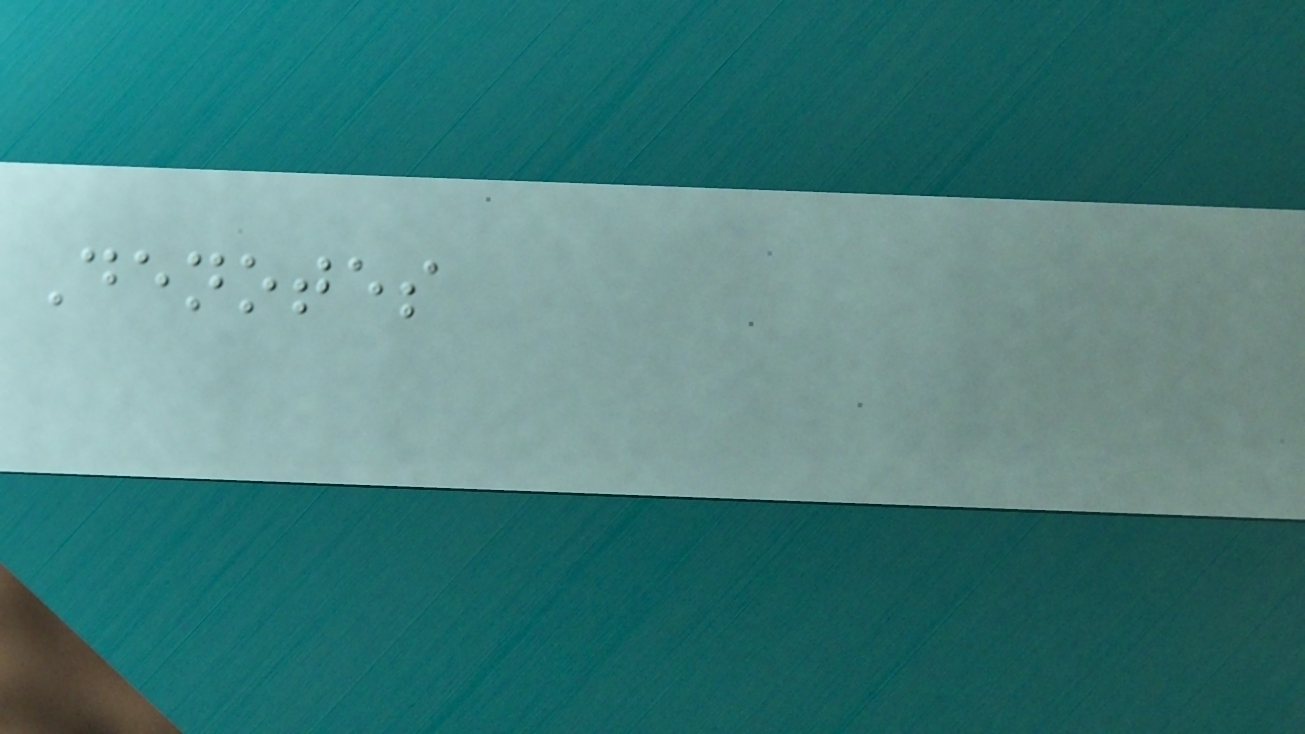Denotes
